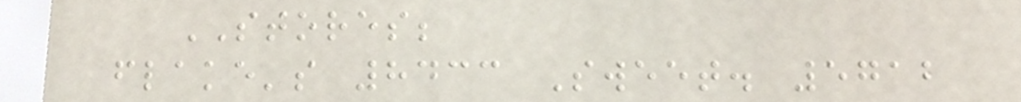STORES;
flake's 8433 Sweet. 5712
